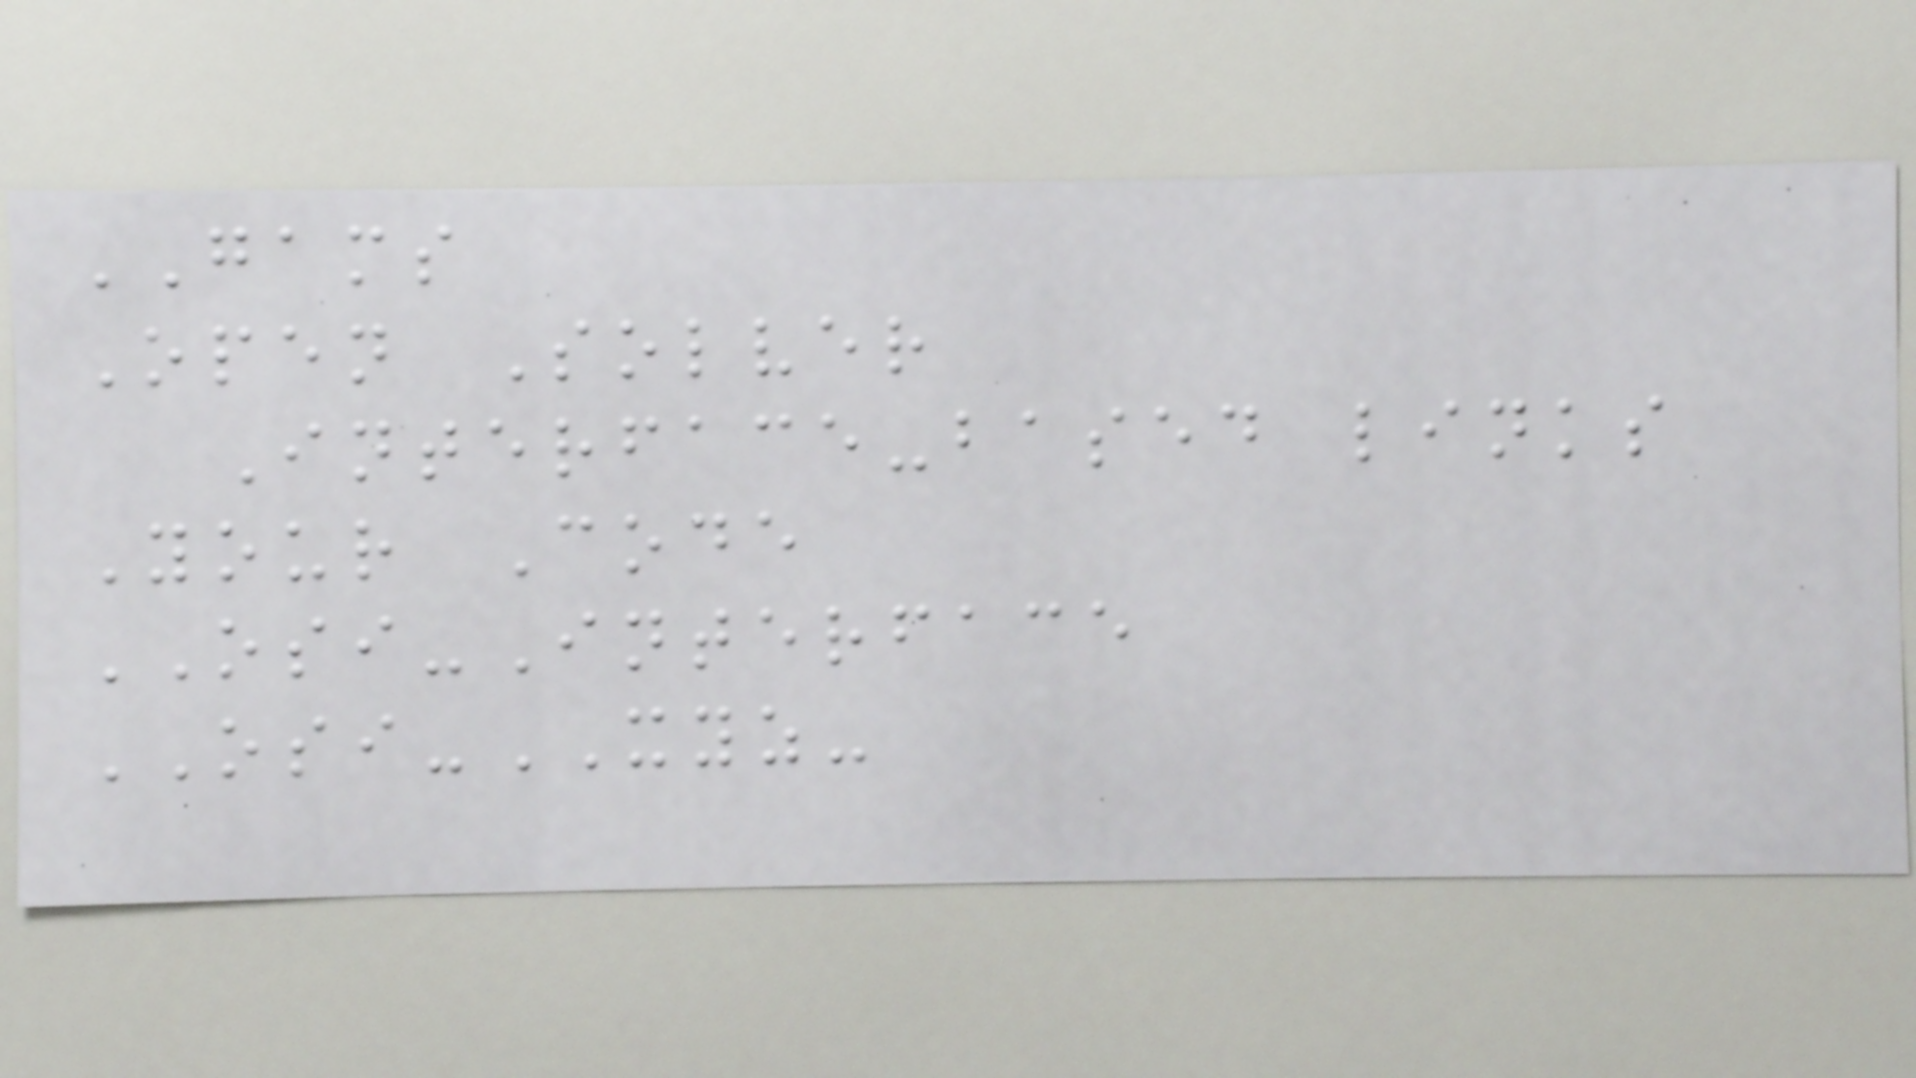GAMS
Open Solver
Interface-based links
Your Code
OSI-Interface
OSI-XYZ-
